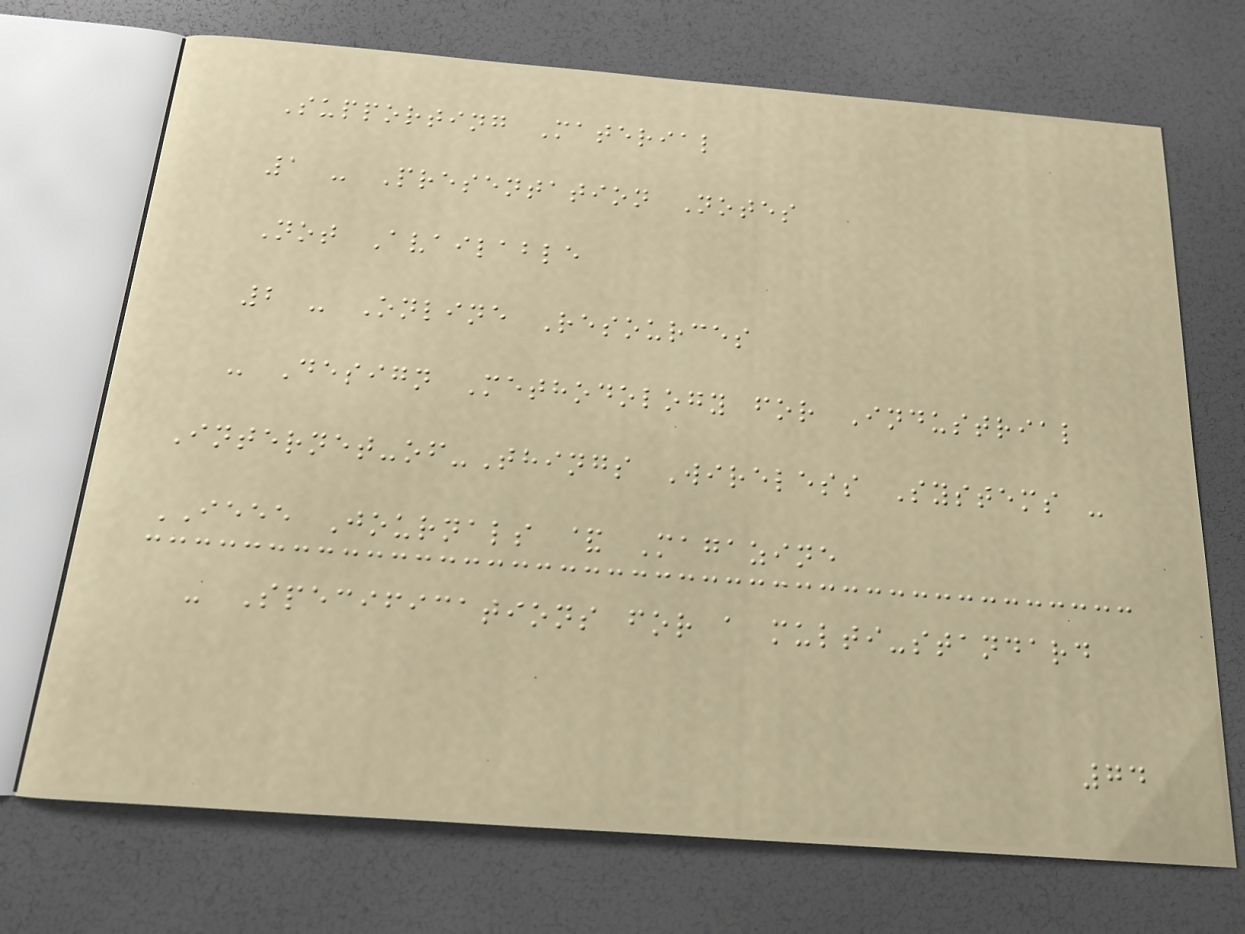Supporting Material
1 - Presentation Notes
Not Available
2 - Online Resources
- Design Methodology for Industrial
Internet-of-Things Wireless Systems -
IEEE Journals & Magazine
- Specifications for a multi-standard
74
